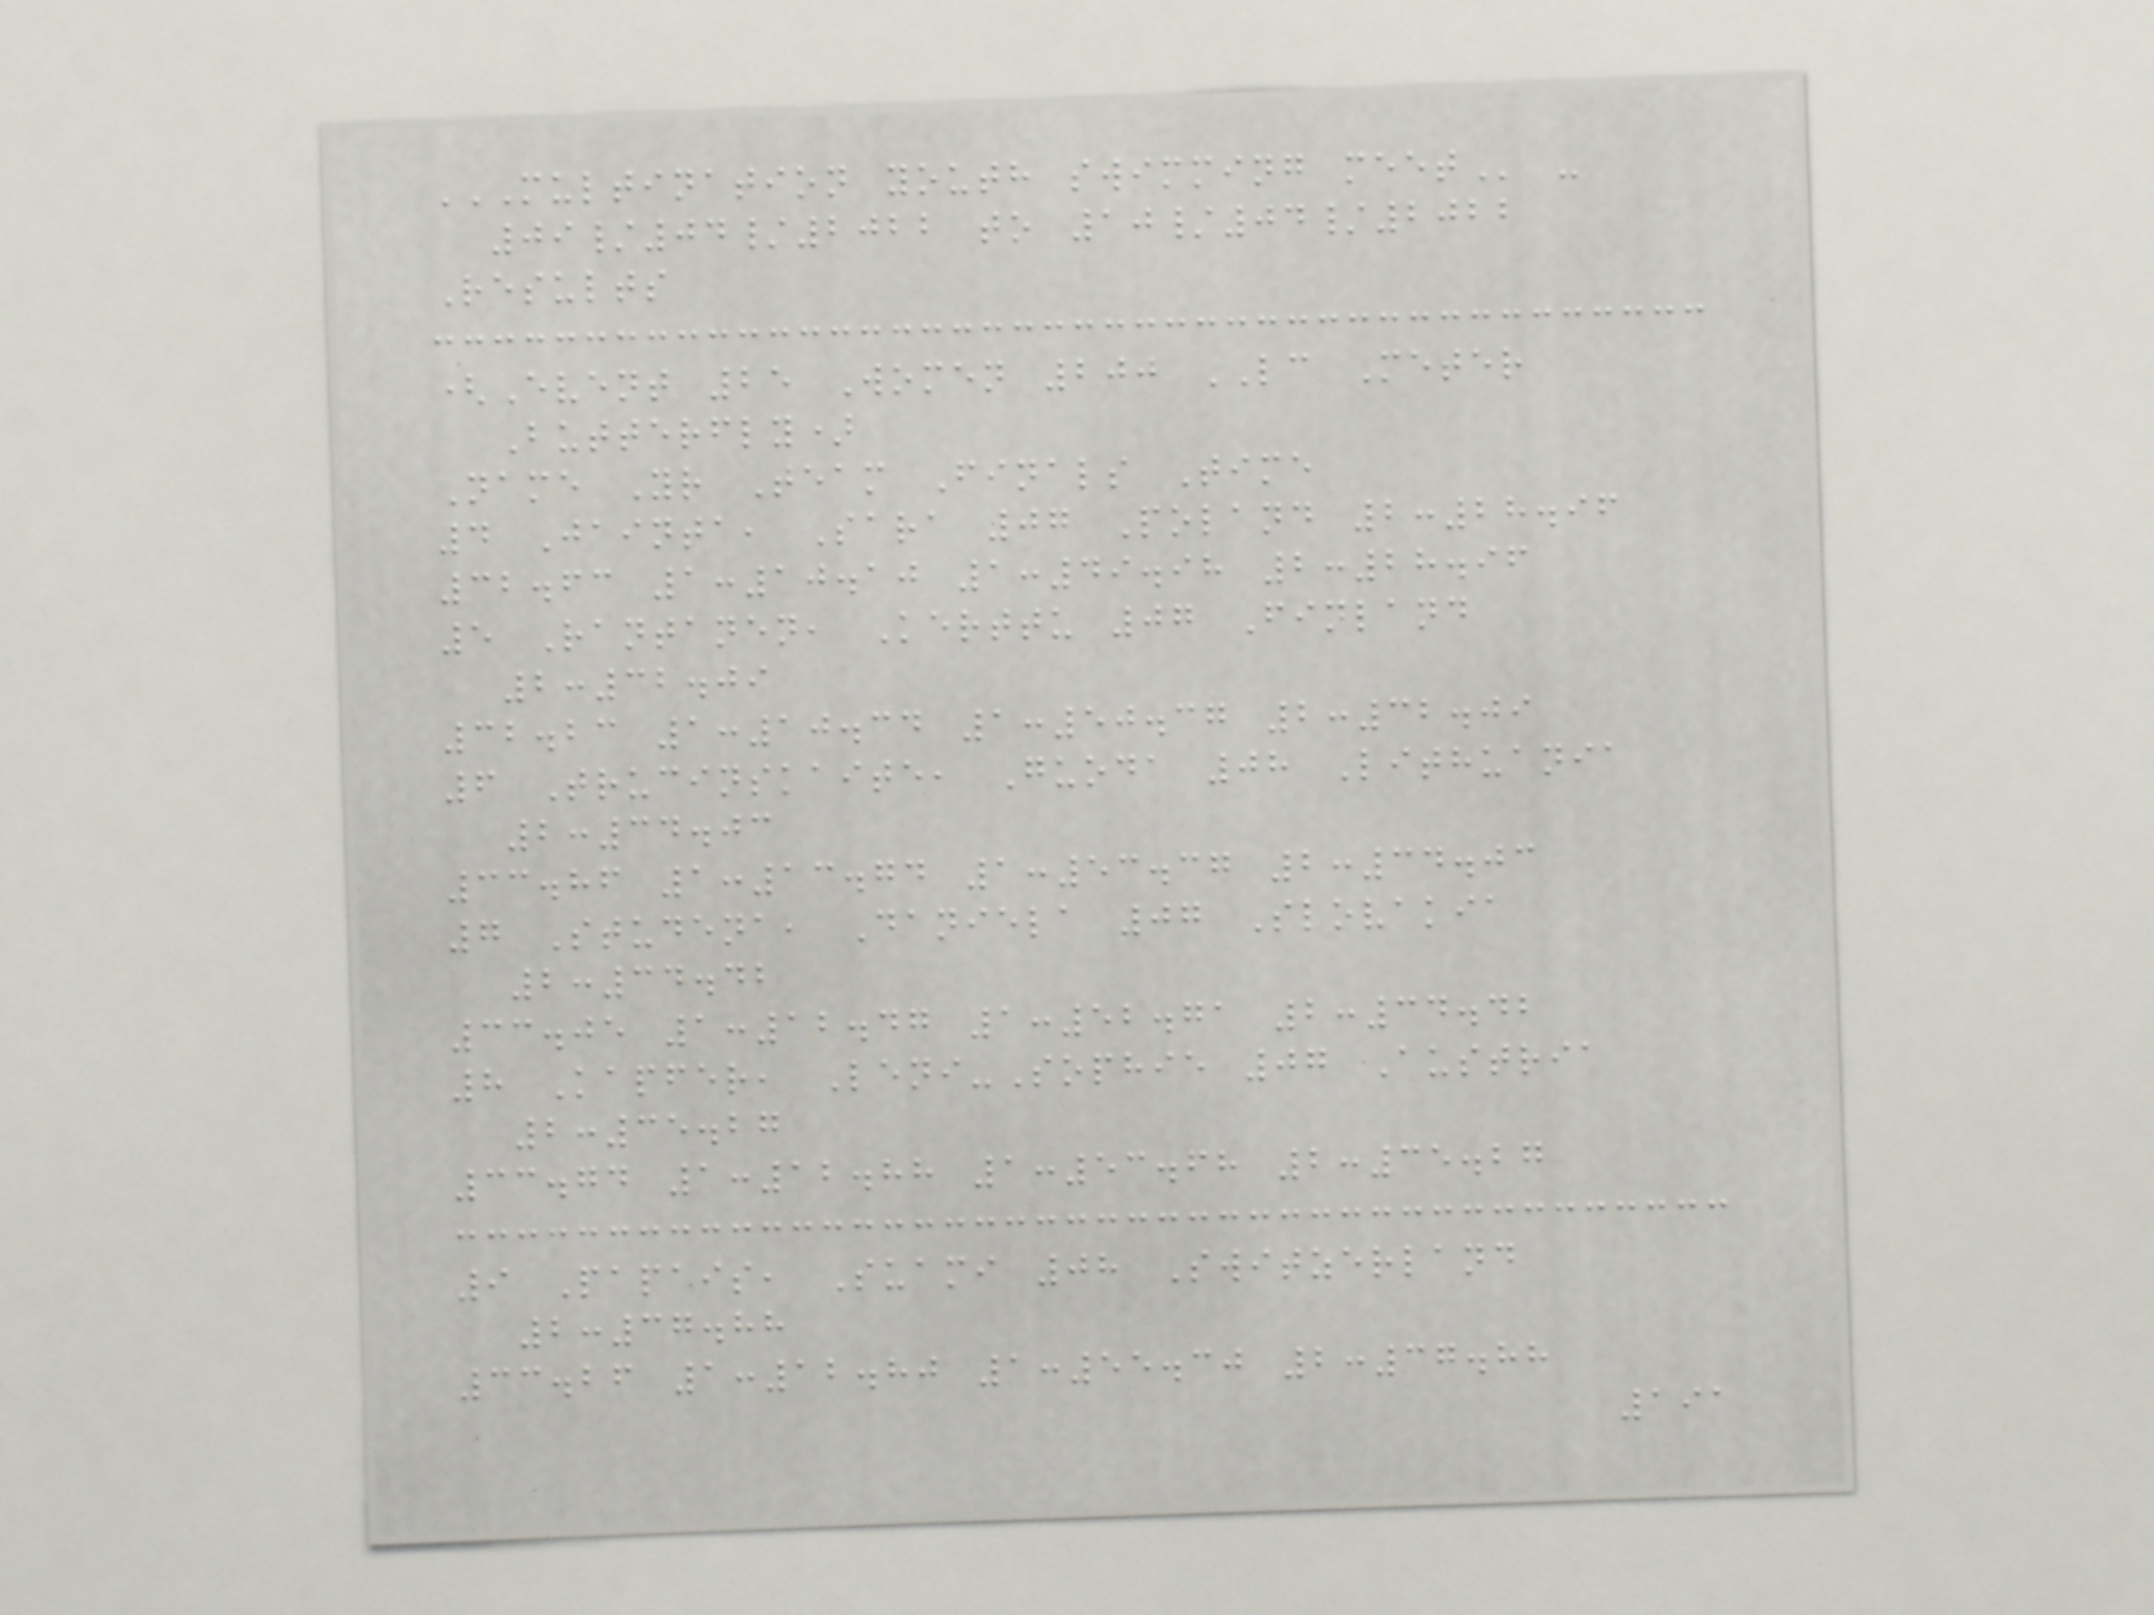MULTINATION YOUTH SWIMMING MEET -
09/04/2022 to 10/04/2022
Results
(Event 25 Women 200 LC Meter
Butterfly)
Name Yr Team Finals Time
4 Jainta, Sara 07 Poland 2:28.96
32.63 1:10.10 1:49.98 2:28.96
5 Rantanen, Kerttu 07 Finland
2:32.09
32.23 1:10.34 1:50.37 2:32.09
6 Trucinskaite, Guoda 08 Lithuania
2:34.03
33.86 1:13.74 1:53.37 2:34.03
7 Studena, Daniela 07 Slovakia
2:34.42
33.05 1:12.47 1:52.71 2:34.42
8 Kapfer, Leni-Sophie 07 Austria
2:35.27
33.74 1:12.88 1:53.68 2:35.27
9 Papais, Suami 08 Switzerland
2:37.88
33.26 1:12.80 1:55.30 2:37.88
191
